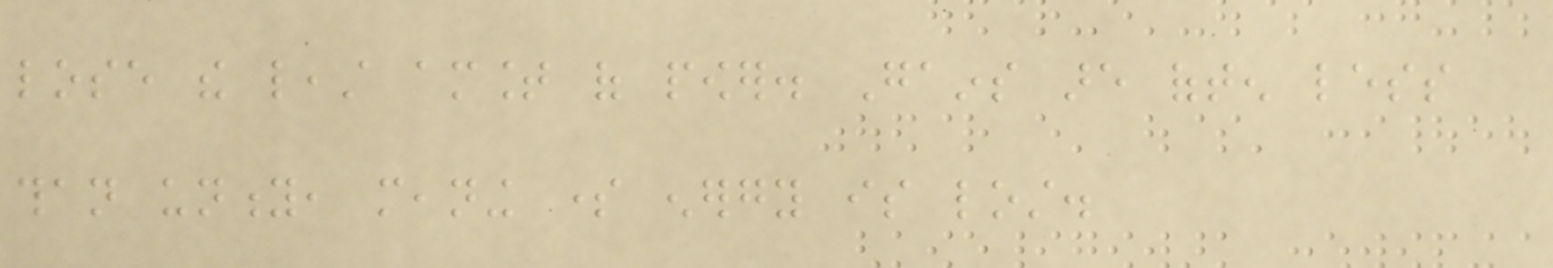lose the least amount of power. Gains are often less
than unity, meaning some energy is lost.
